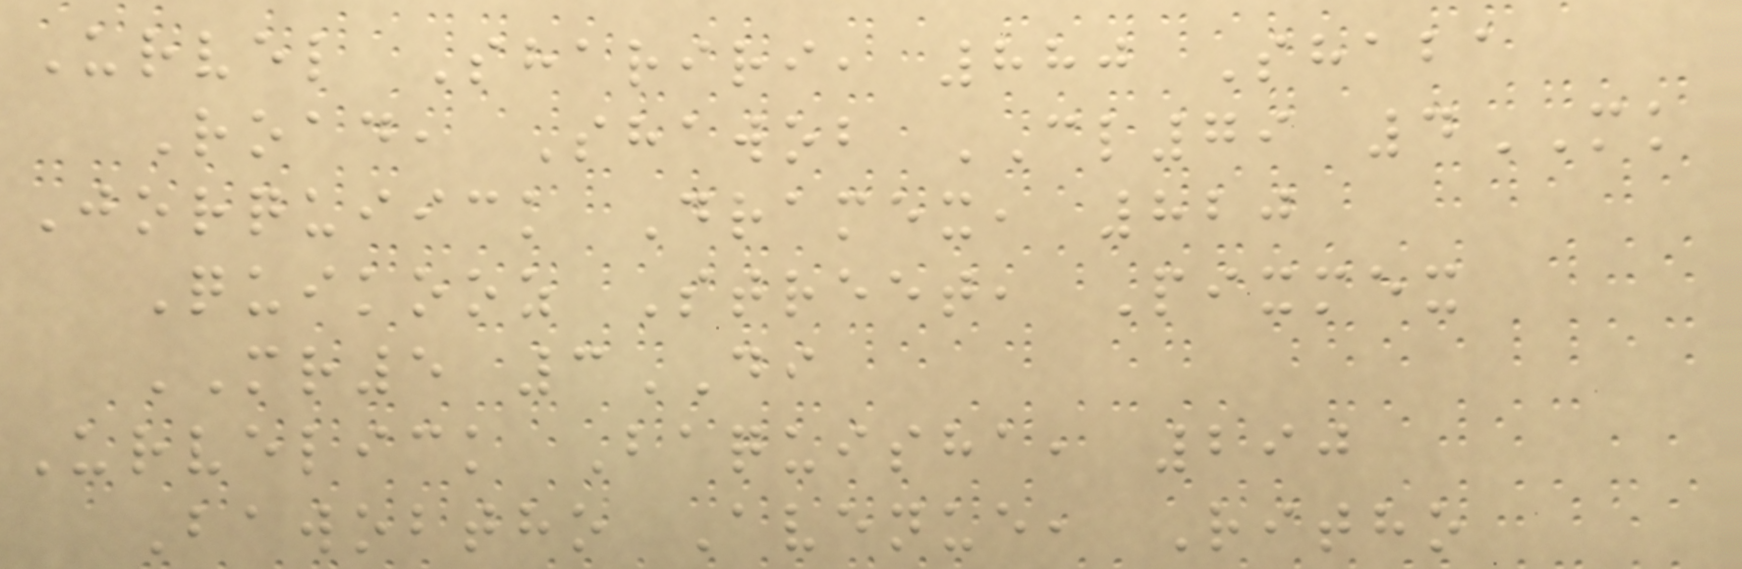Urvel Shariri, 880 Shaba
Road, Shawob CL79 4MK
Jorquiick Dramex, 820
Quikooz Street, Pixmex
MR5 3DI
Urvelick Baquisha, 290
Bawobtho Avenue, Ritho
